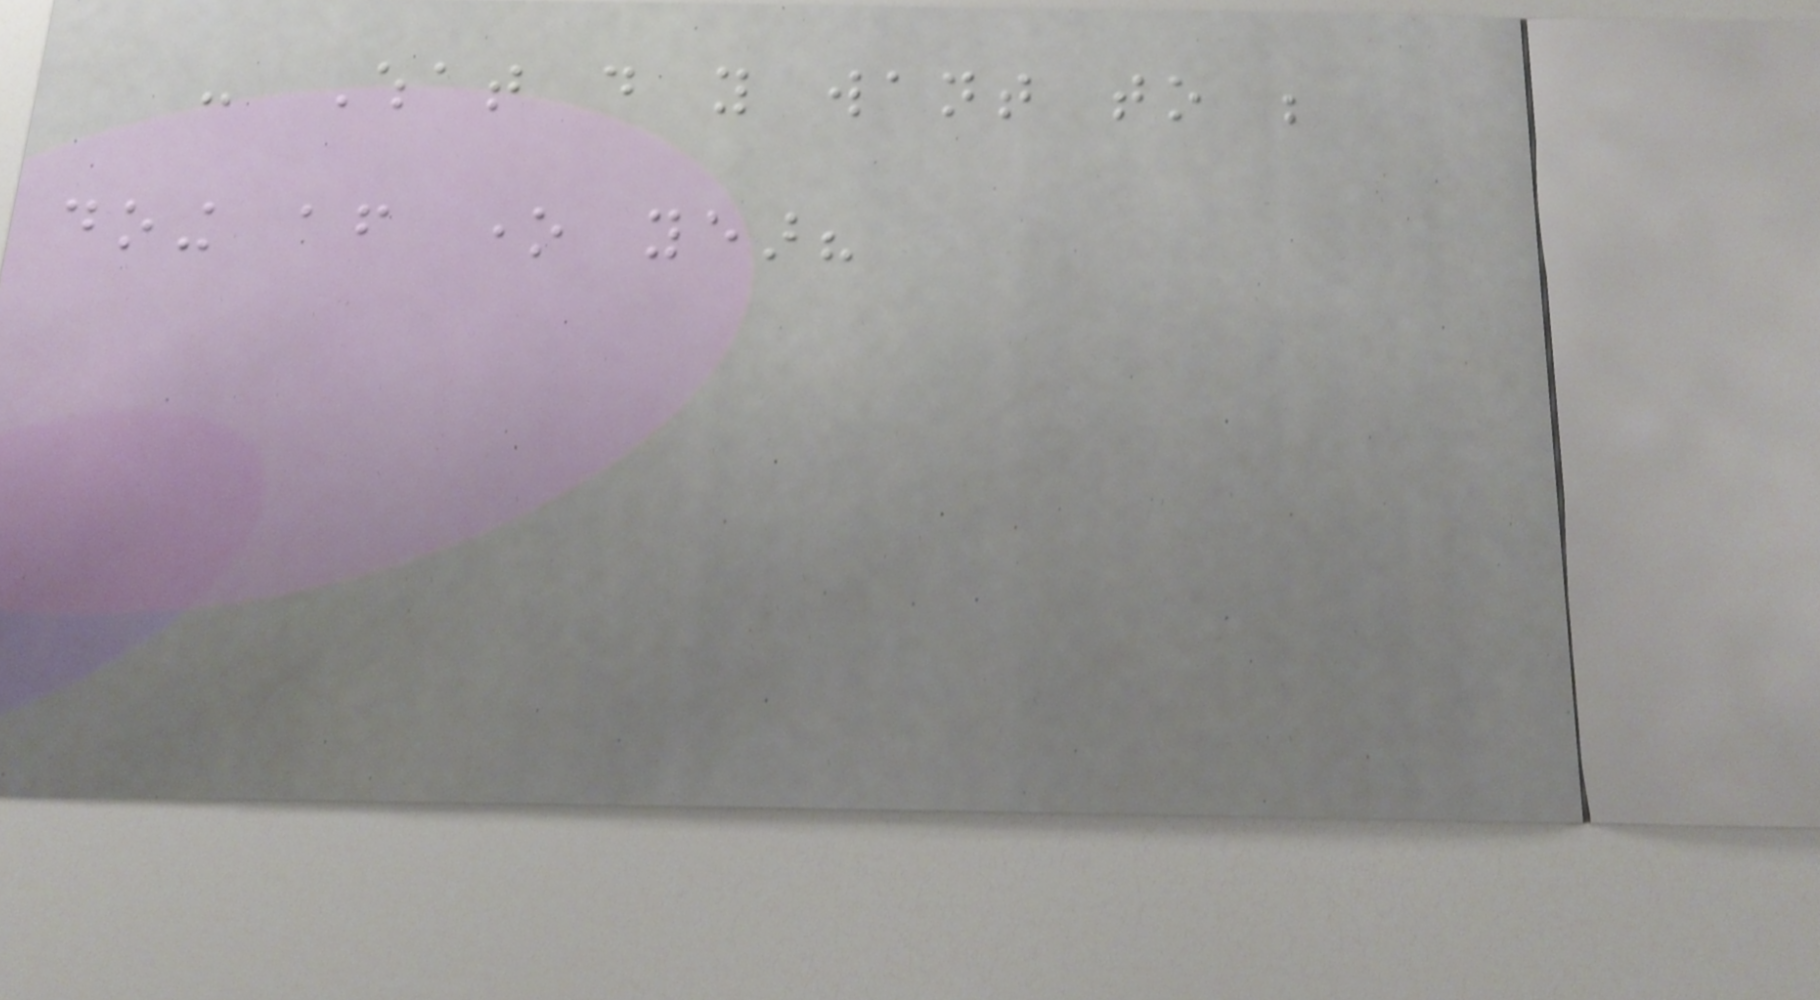- What do you want to be
doing after one year?
